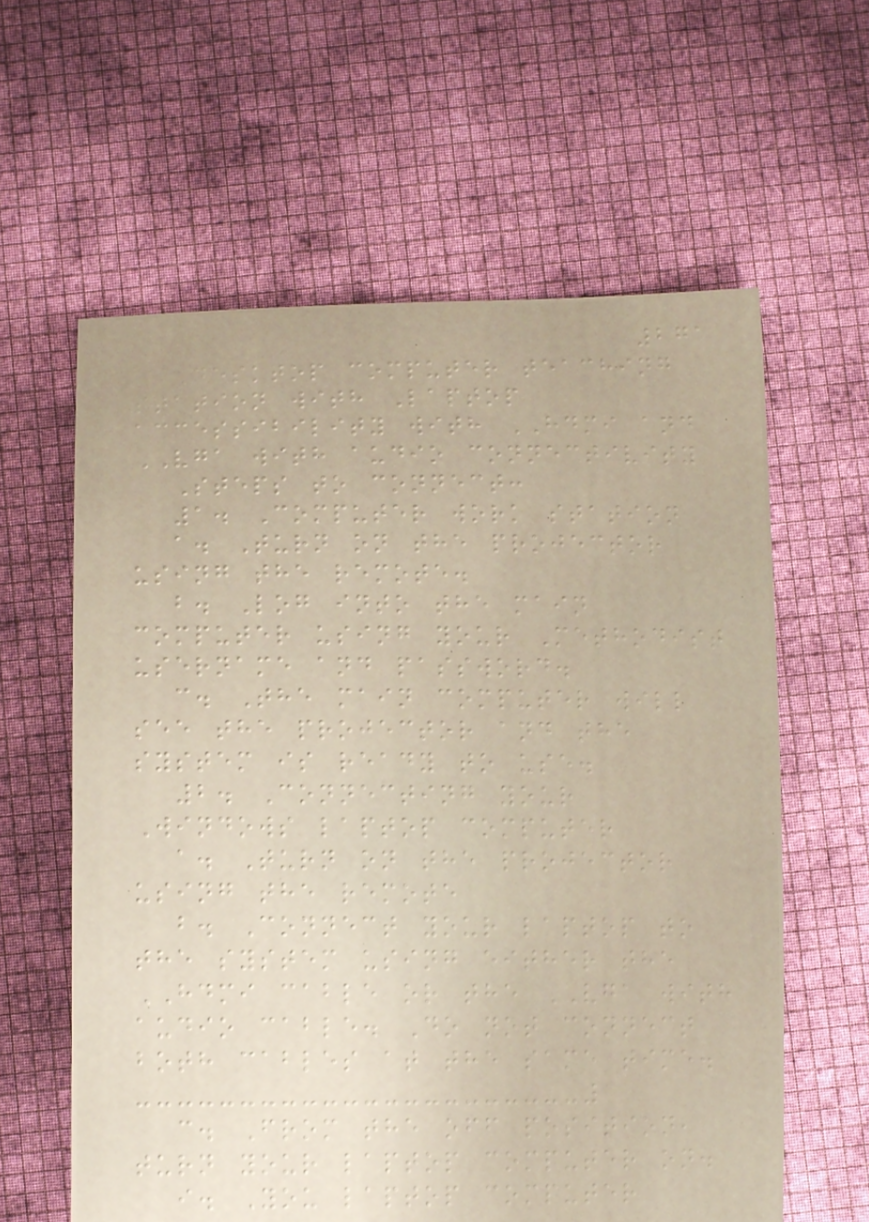271
Desktop computer teaching
station with Laptop
accessibility with HDMI and
VGA with audio connectivity
Steps to connect:
1. Computer work station
a. Turn on the projector
using the remote.
b. Log into the main
computer using your Methodist
username and password.
c. The main computer will
see the projector and the
system is ready to use.
2. Connecting your
Windows laptop computer
a. Turn on the projector
using the remote
b. Connect your laptop to
the system using either the
HDMI cable or the VGA with
audio cable. Do not connect
both cables at the same time.
c. From the off position,
turn your laptop computer on.
i. You laptop computer
